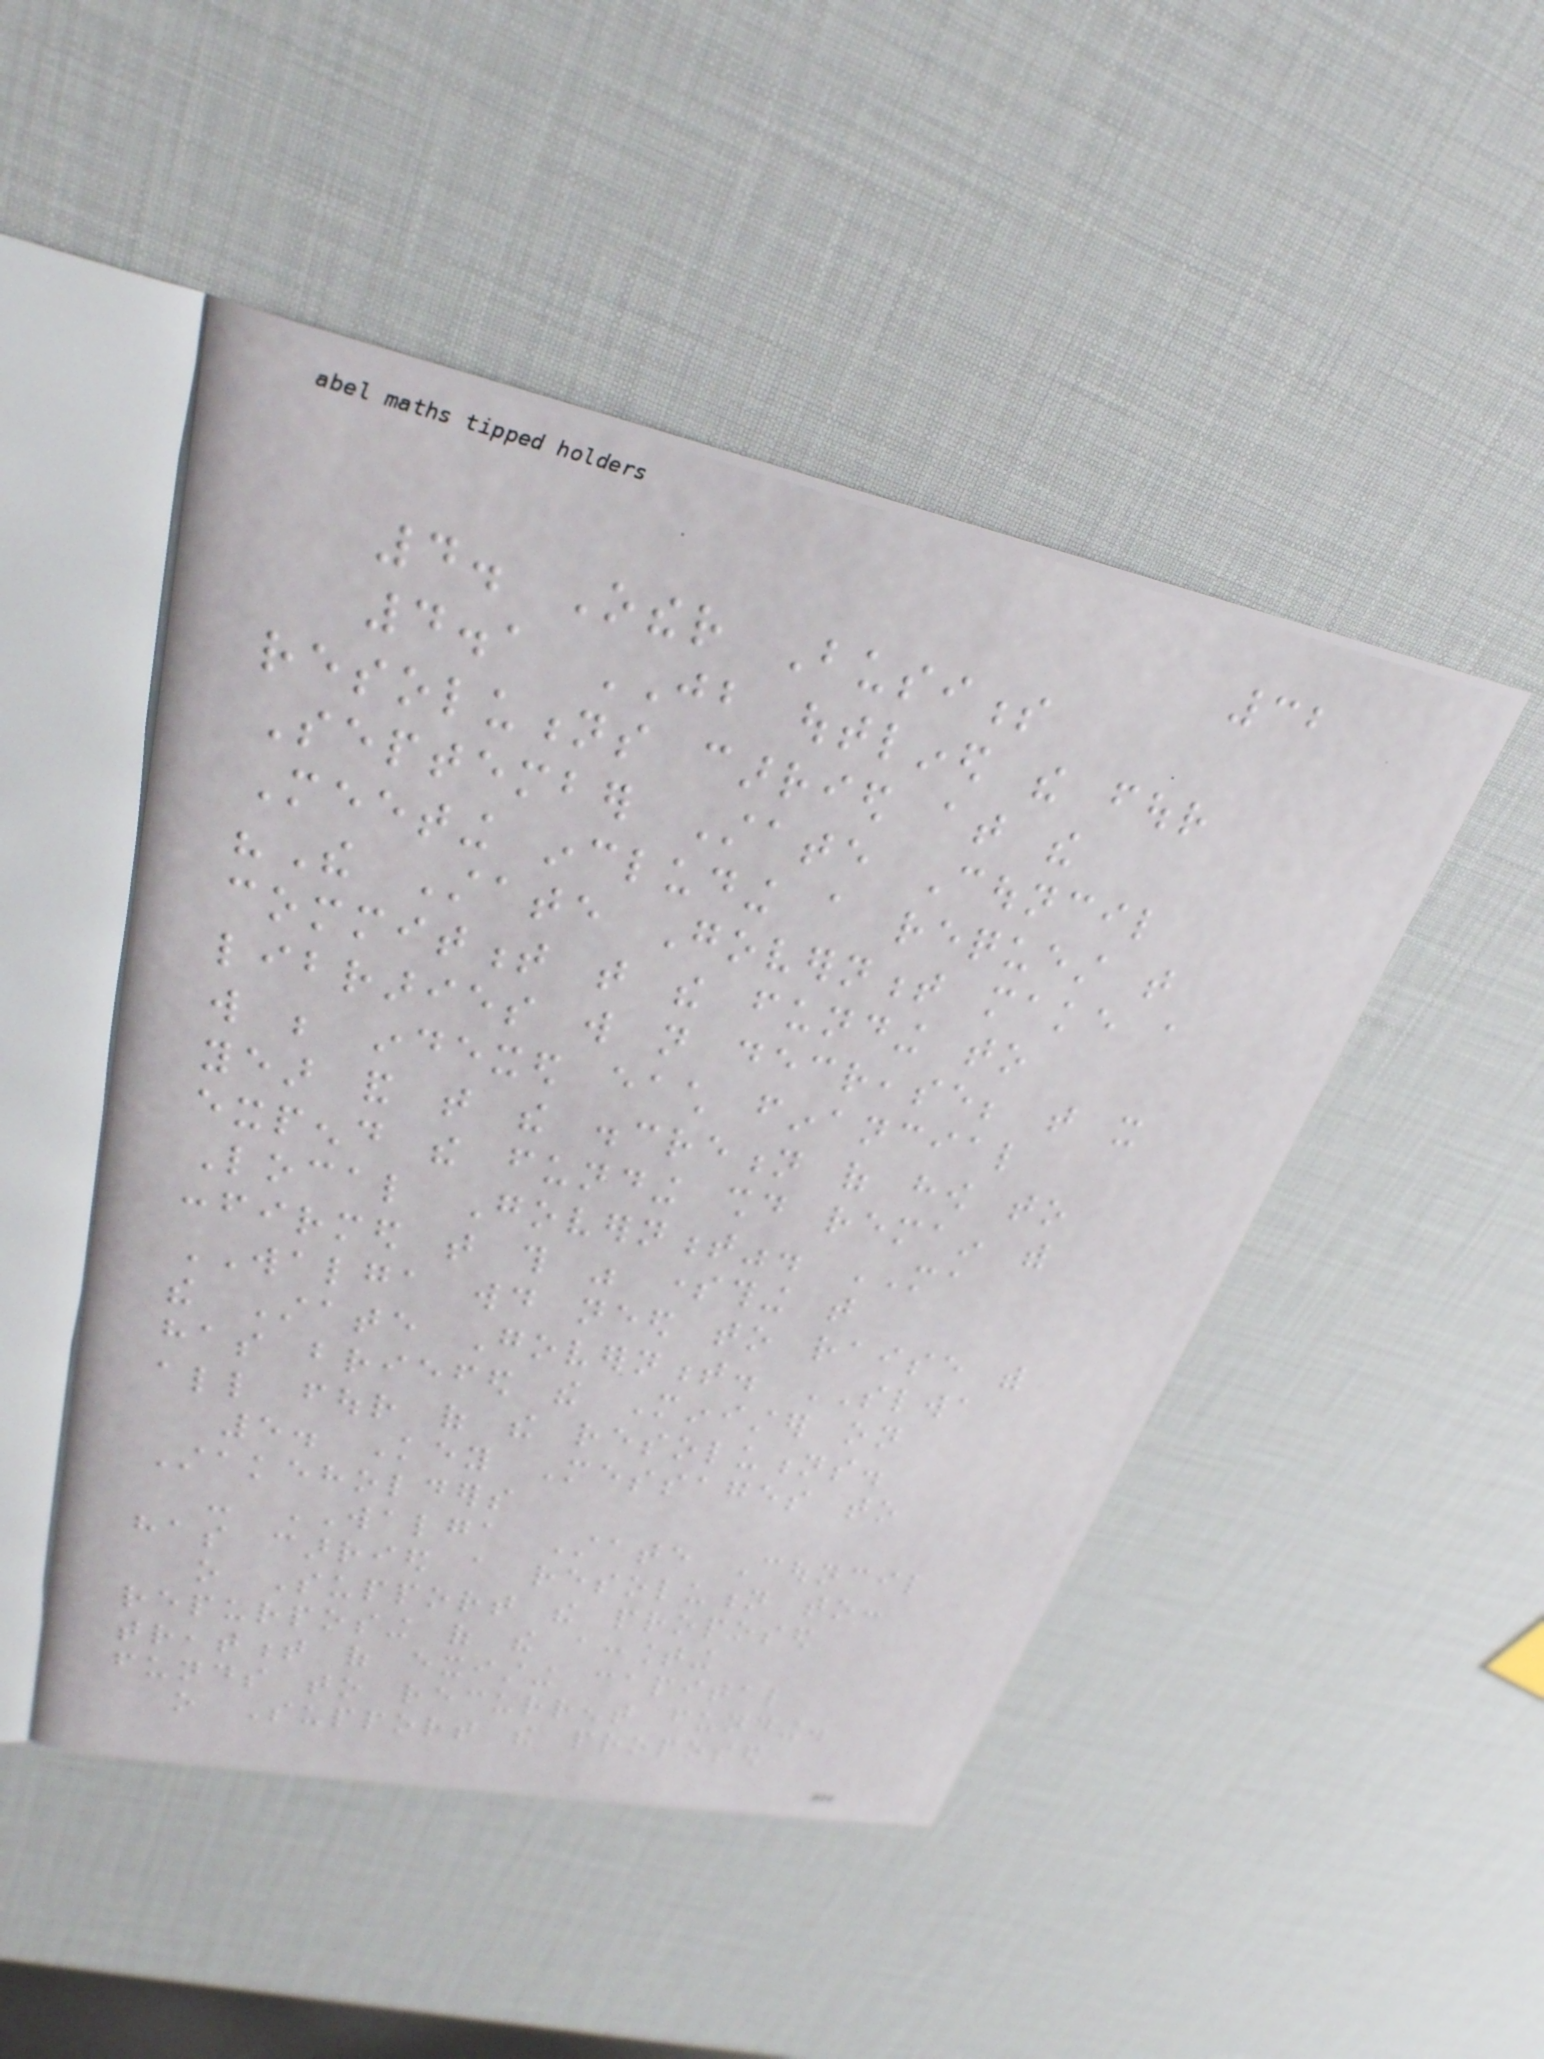32
4. Other Business
4.1 JB outlined the four
resolutions carried at the
September State Council
Meeting including a request that
"The State Government make a
commitment that the funding to
libraries will not decrease; that it
will be indexed each financial
year and that the discretion of how to
expend the funding should remain with
Local Government". MA
confirmed that this was something that
WALGA would need to raise with
the State Government. SLWA
has briefed the Minister on
all four of the resolutions.
5. Key Messages to
Stakeholders
- WALGA State Council
has carried a resolution to:
o Support the proposed
repurposing of the accounting
treatment of existing capital
funds to recurrent funding.
o Support the proposed
